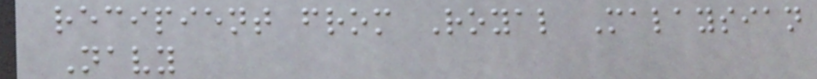recipient from Royal Malaysian
Navy
